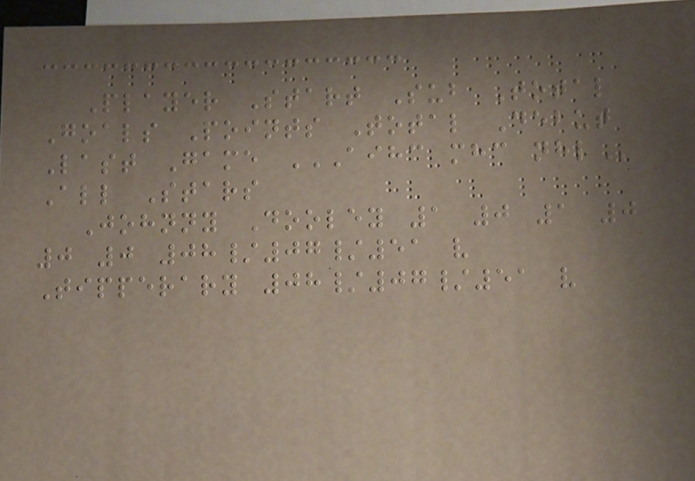Player Start Sub Total
Goals Points Total Debut
Last Game AIHC MHC NHL
All Stars
Johnny Dooley 1 0 1 0
0 0 08/07/51 v
Tipperary 08/07/51 v
